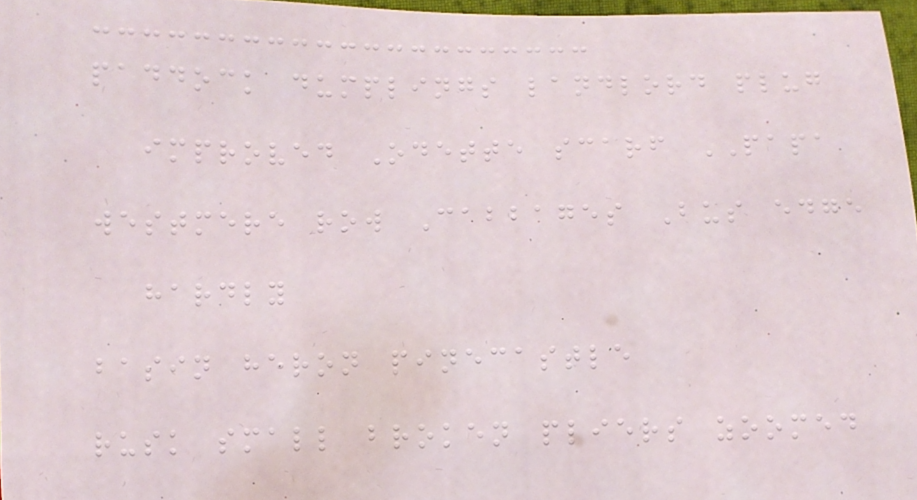paddock dumplings landlord plug
improved Odette scarf PAPA
westmere row Cabbages Bus edge
hardly
basin heron pinecastle
rusk small broken pliers zoomed
